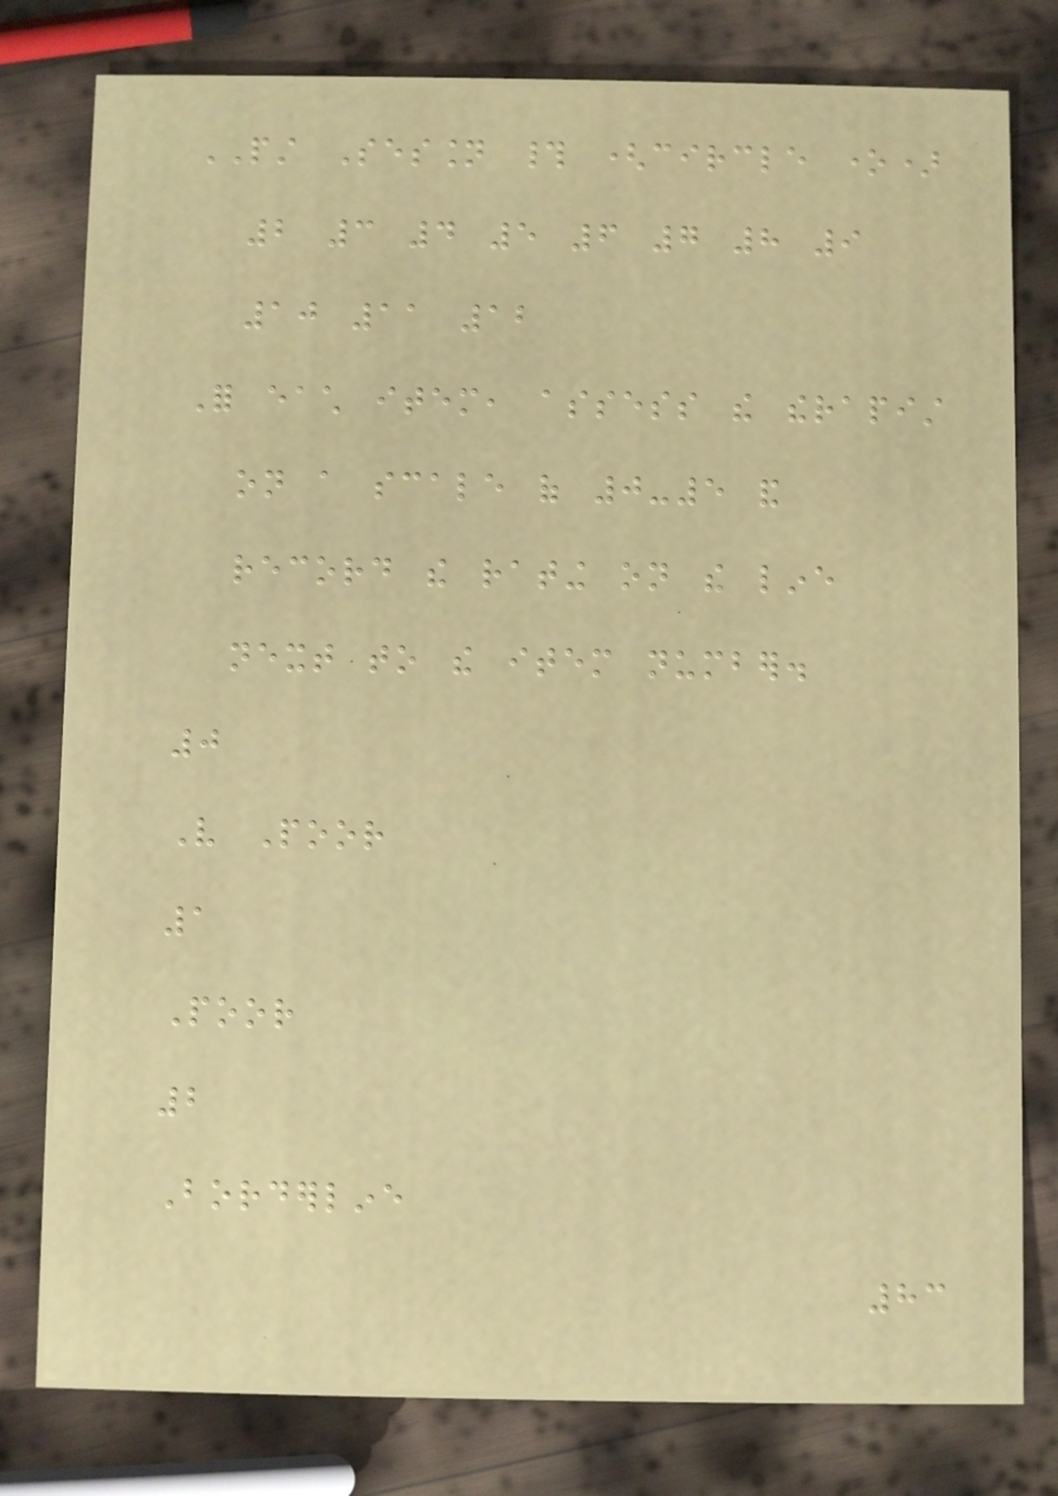PST Session # (circle one)
2 3 4 5 6 7 8 9
10 11 12
For each item, assess the therapist
on a scale of 0-5 and
record the rating on the line
next to the item number.
0
Very Poor
1
Poor
2
Borderline
83
